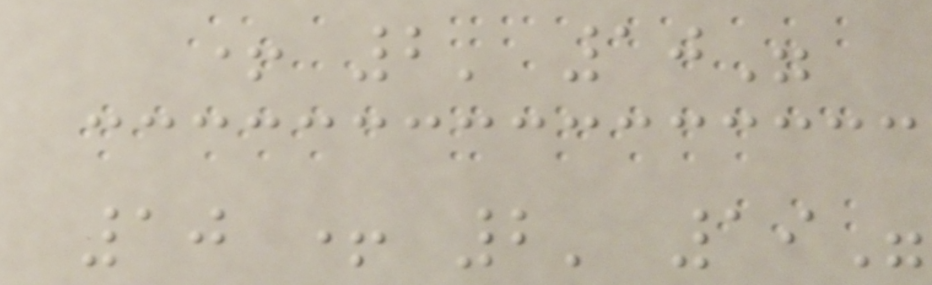+ 2' 10"
10 + 2' 19"
